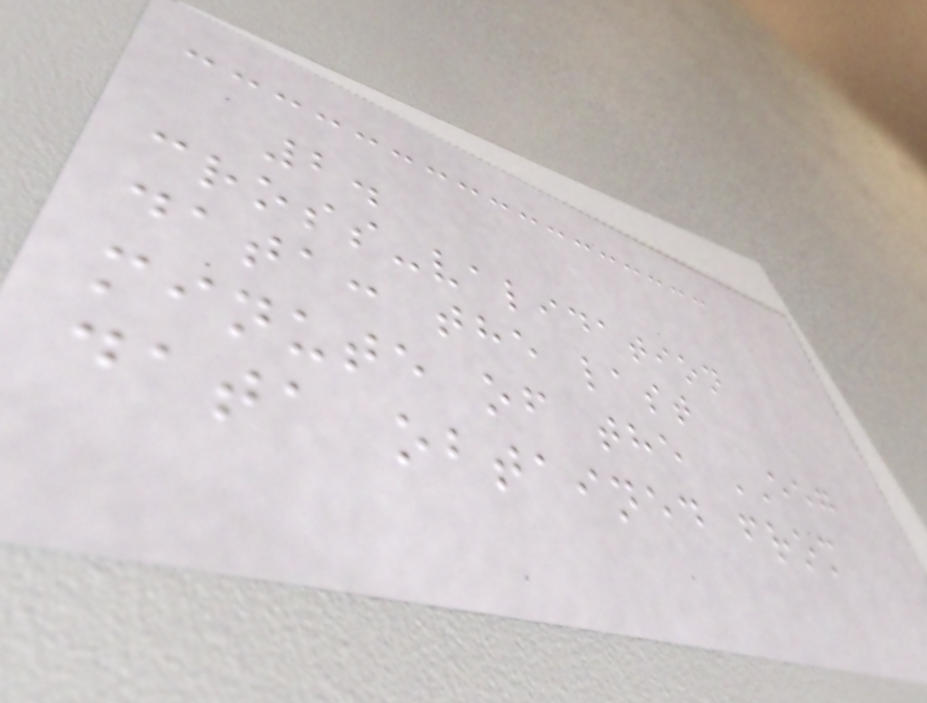2.
cross-validation
data: the last
minute of the EEG
data obtained from
